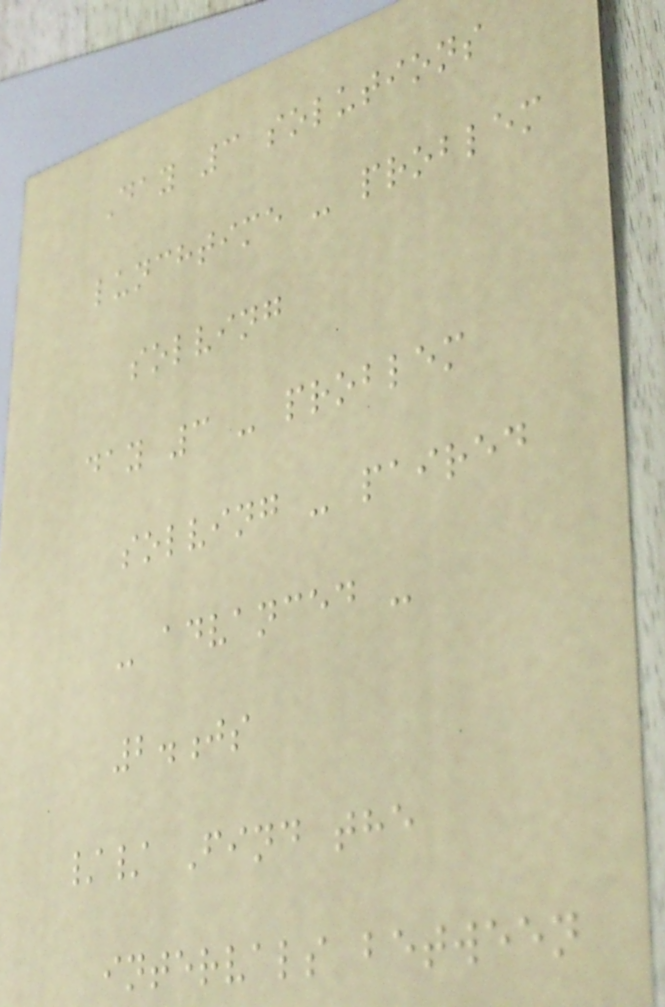Day 3 solutions
lunchtime - problem
solving
day 3 - problem
solving - paired
- advanced -
2.js
// Find the
intervals between
